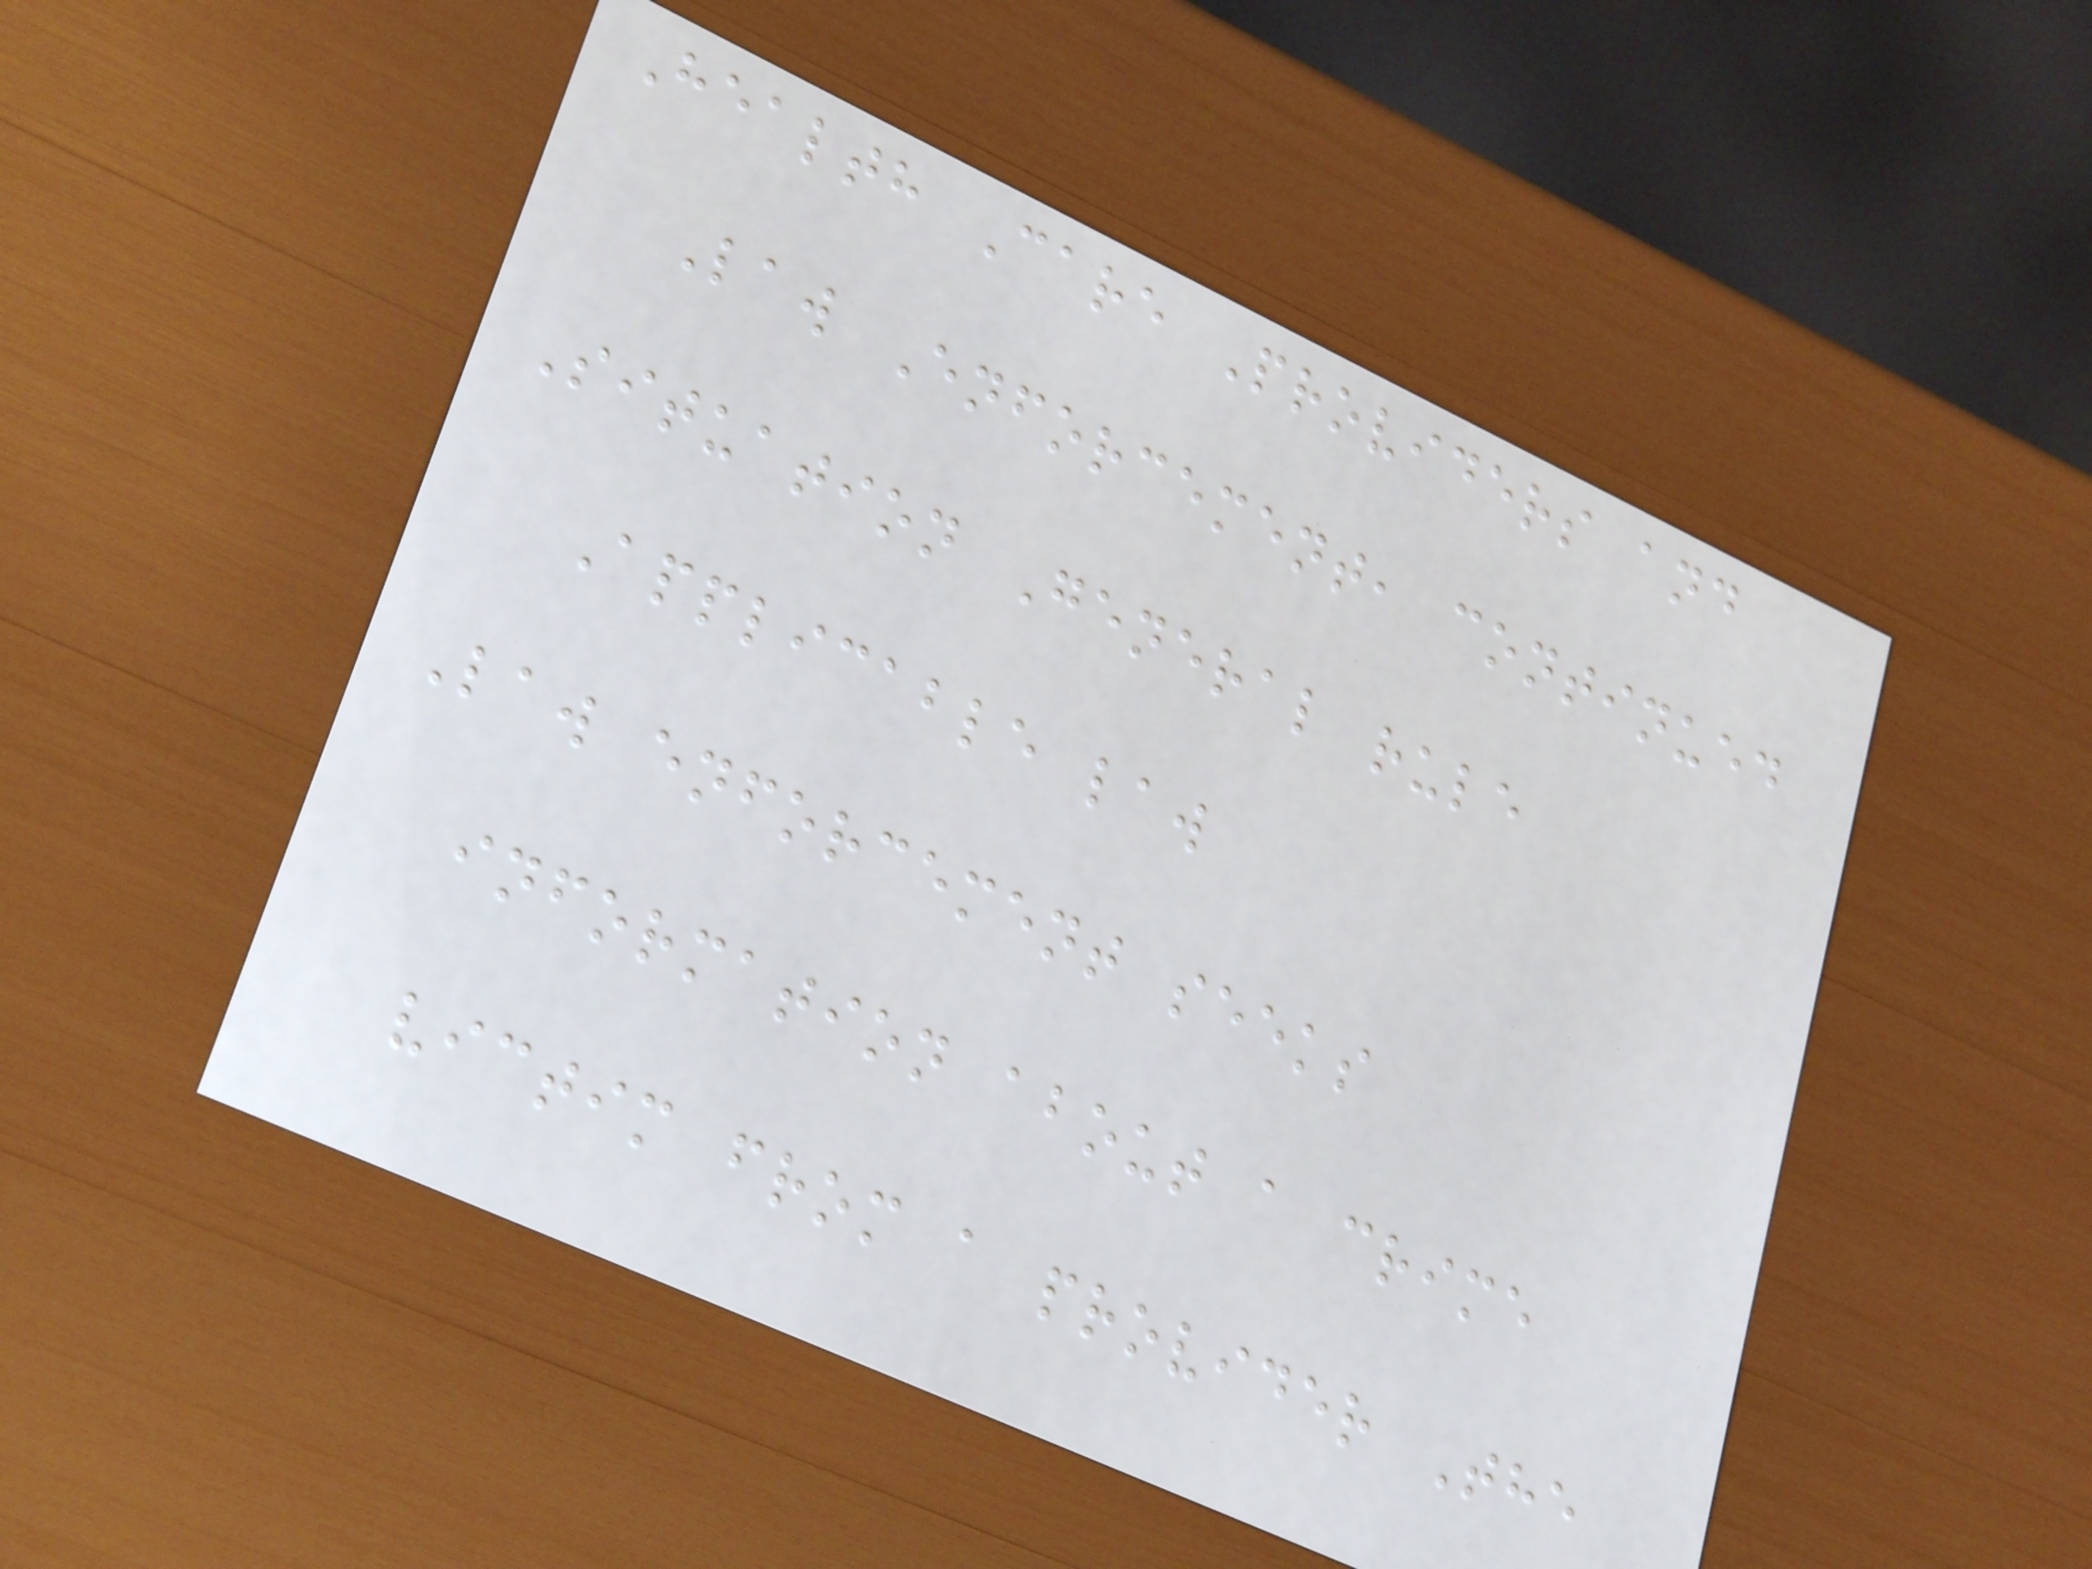Health Care Providers and
Law Enforcement, continued
Situation General rule
Applicable law
Law enforcement seeks
information about a crime
victim from a provider The
